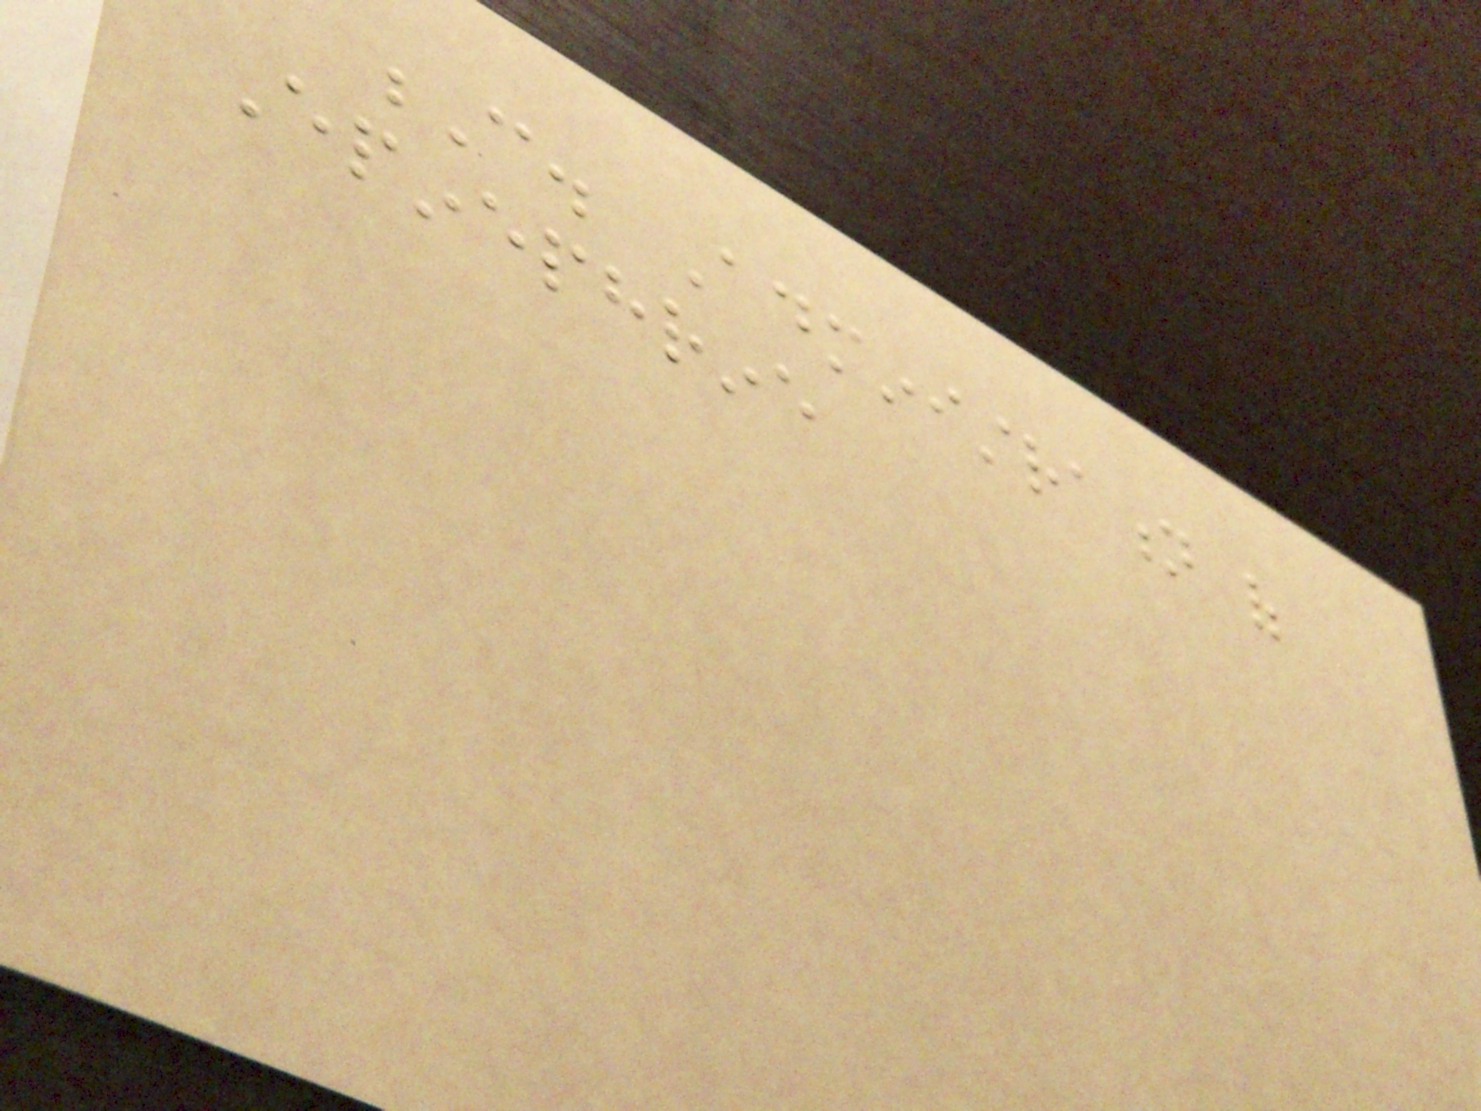C. Administration of
Epinephrine
